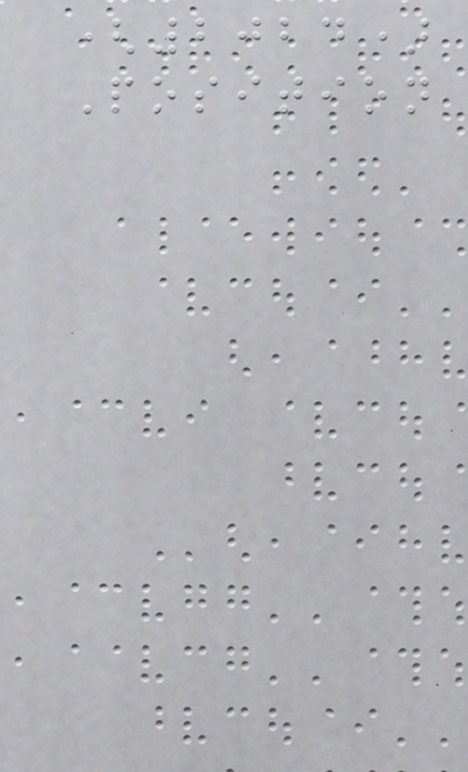(2024)
Position
